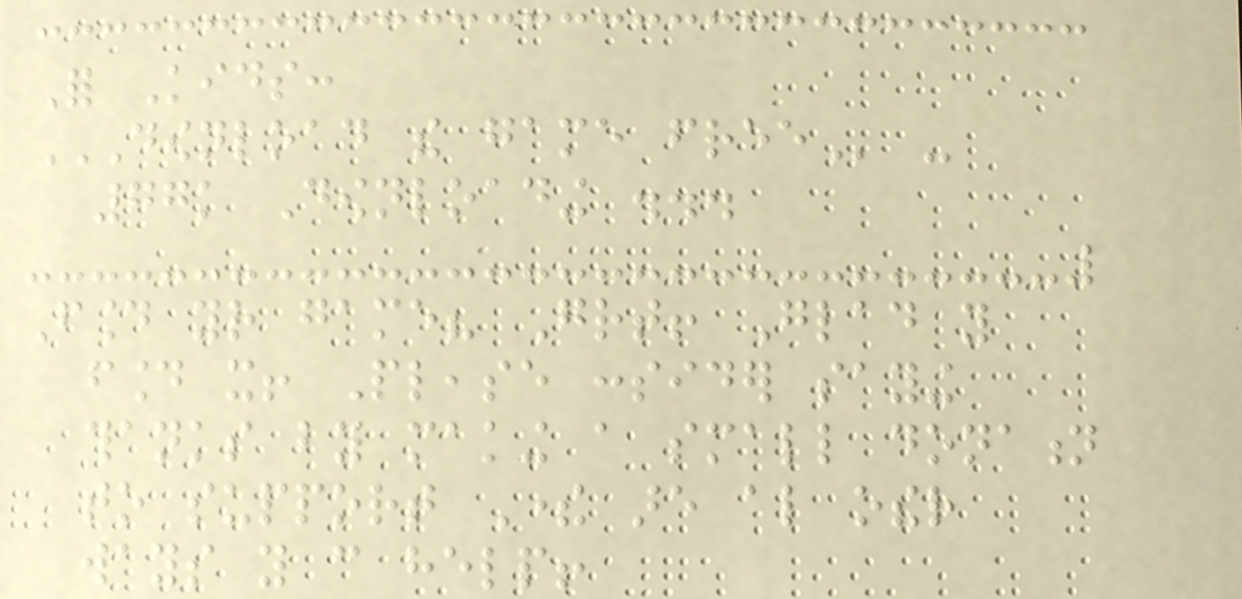For Kids:
DOWNLOAD THE GAME FREE -
77k Downloading ...
Found your game? Great! Glad you
found it! Please consider saying
thanks by making a small donation
to support There are also other
ways you can help!
